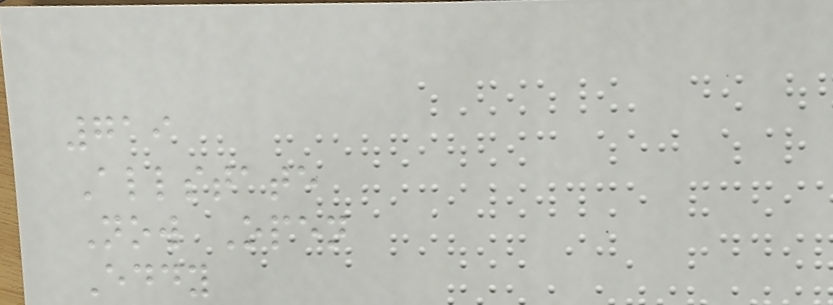719
Allstate
Now Open
Eddy
